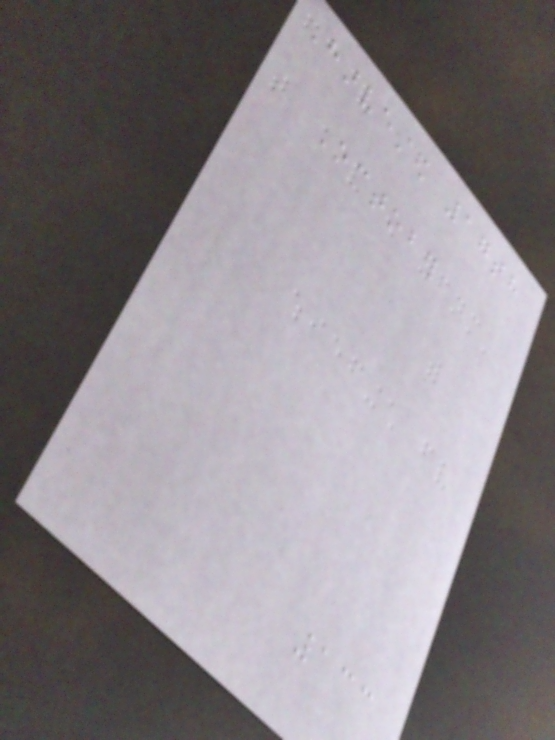Harvested 17th
October
133
